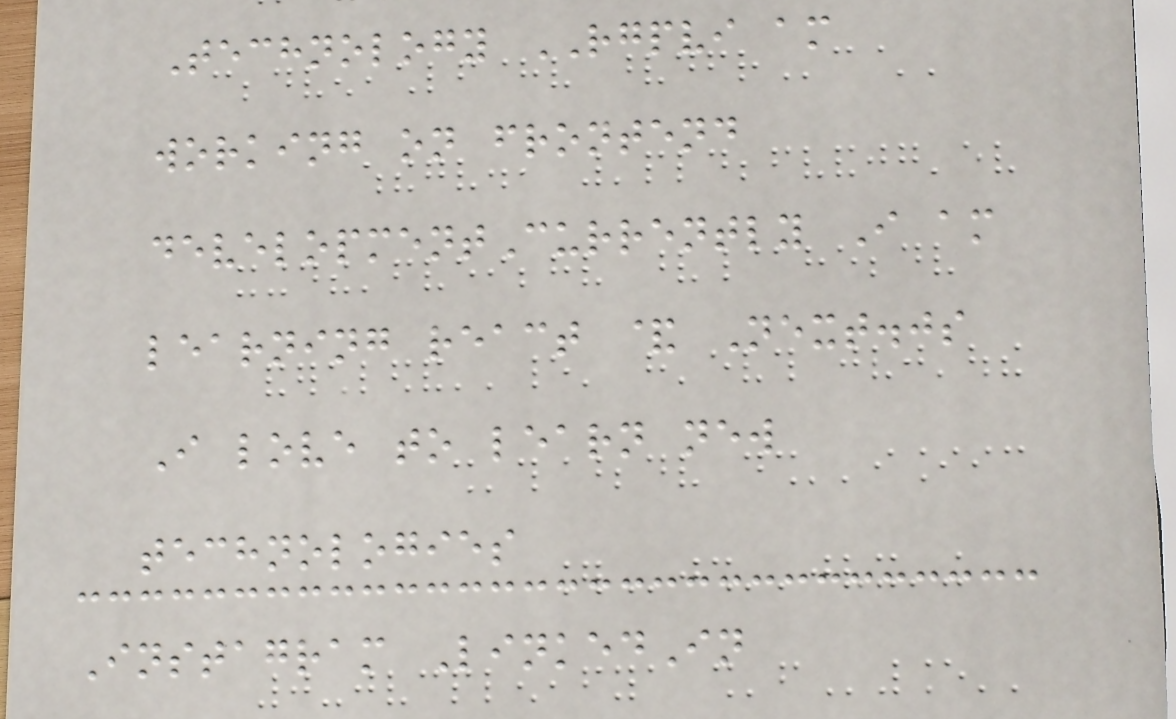Technology RGPVI am
working on frontend
developmentCurrently I am
learning react & Next.js
I love to learn new
technologies
Instagram LinkedIn
